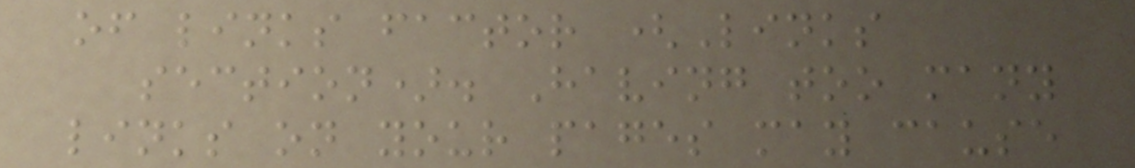of links factor (Links
section). Having too many
links on your pages may cause
